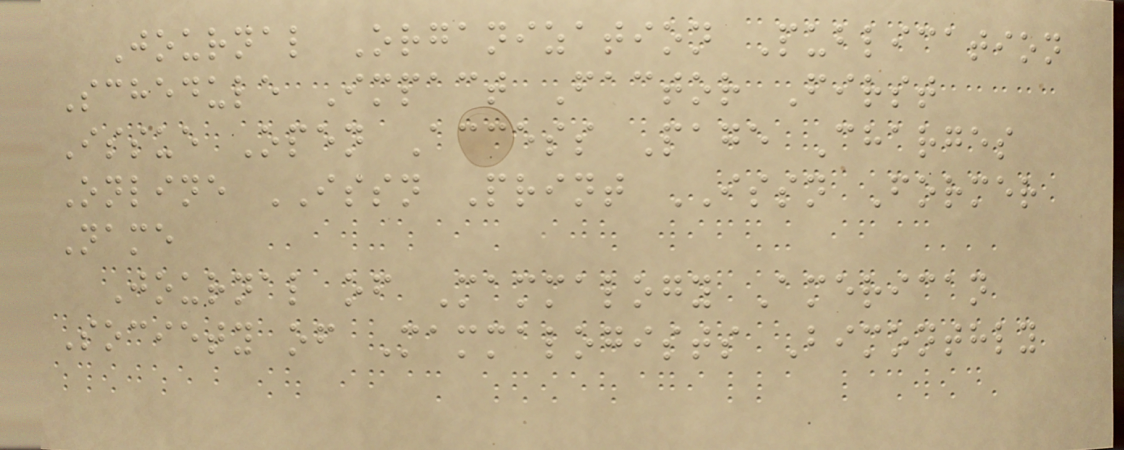Journal Organization Publication
Schedule Impact Factor First
Issue Open Access Page Charges
Online ISSN Print ISSN Former
Name
Journal of Mammalogy American
Society of Mammalogists Bimonthly
